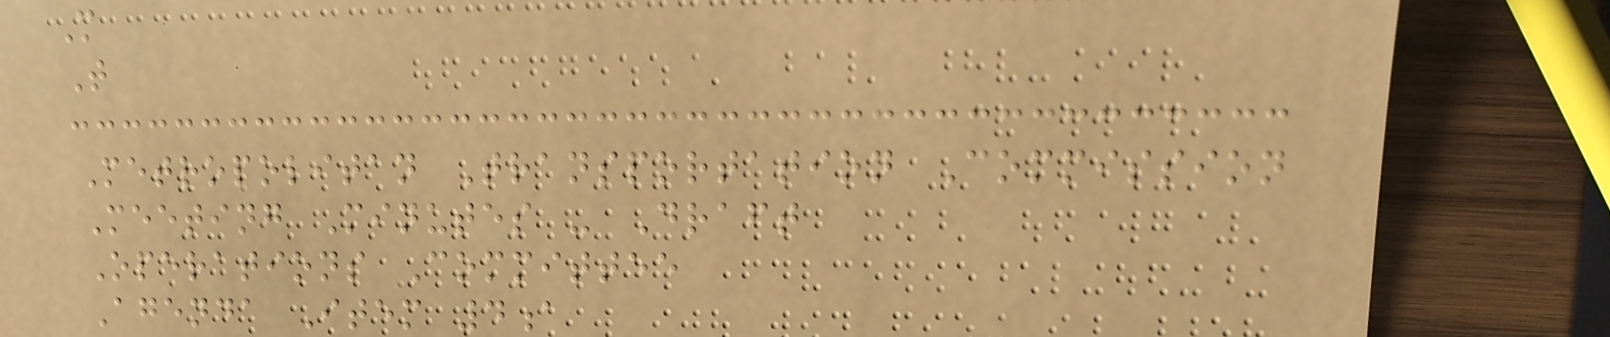M
T
Metropolitan Transportation Commission
Meeting Minutes - Draft
Operations Committee
Agenda Item 4a
